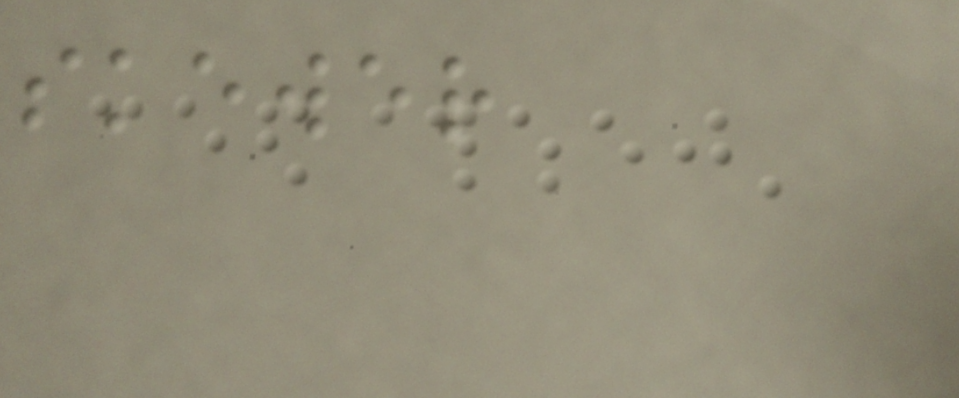skewer
